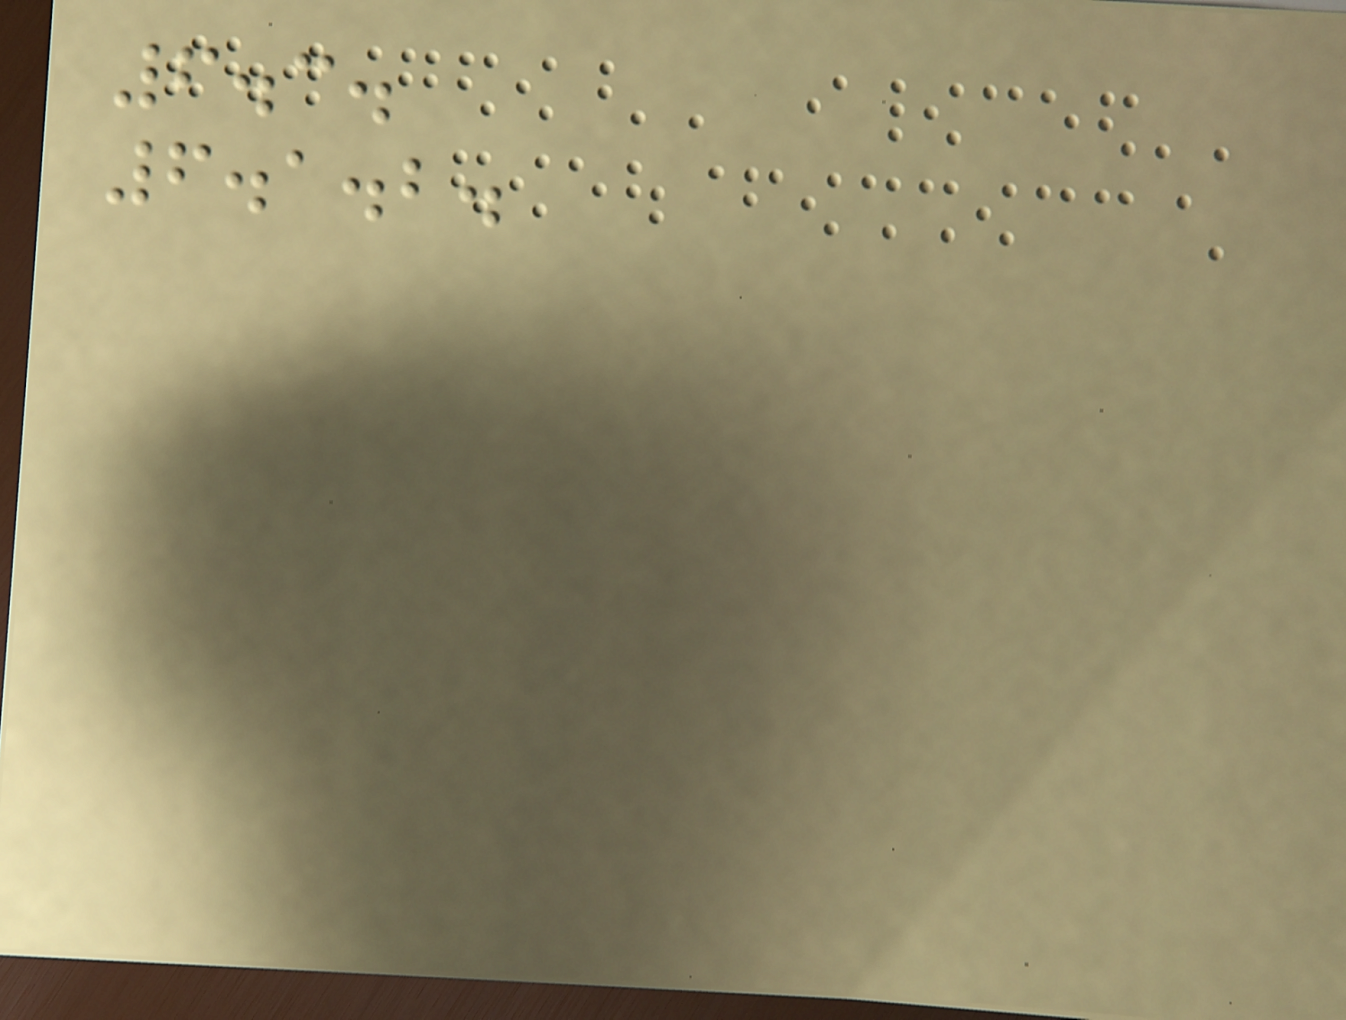6.3.
6.1.2.
